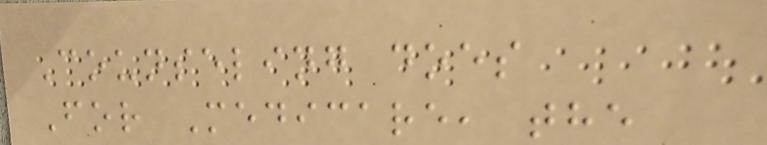Counseling does
For Medicare, the
